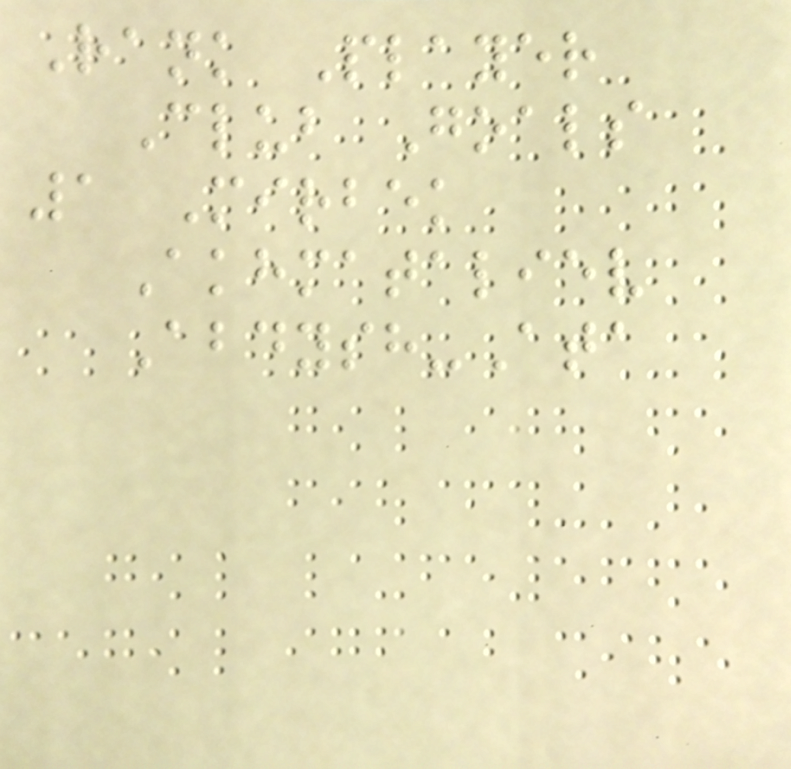Rank Player
Club Goals
1 Mirbek
Akhmataliev
Abdysh-Ata
